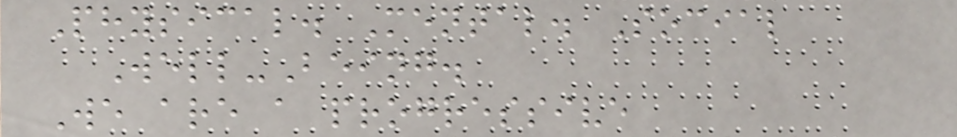Physical. Mental. Social
Well-Being.
We are a progressive
